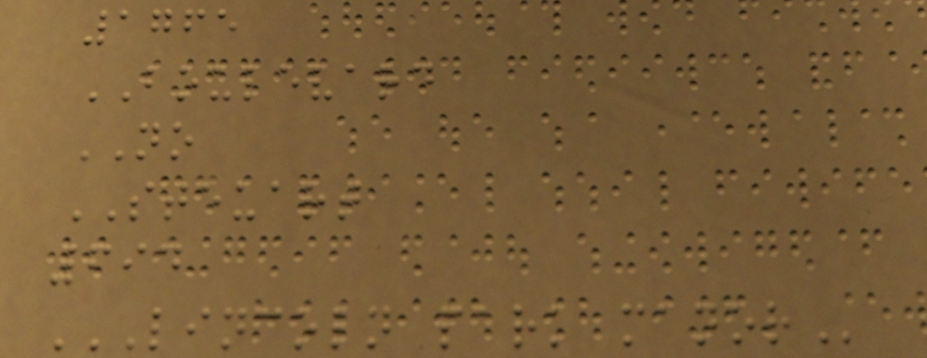1765
BOULEVARD
NO
STEUART
694
LINCOLN PARK MANOR
